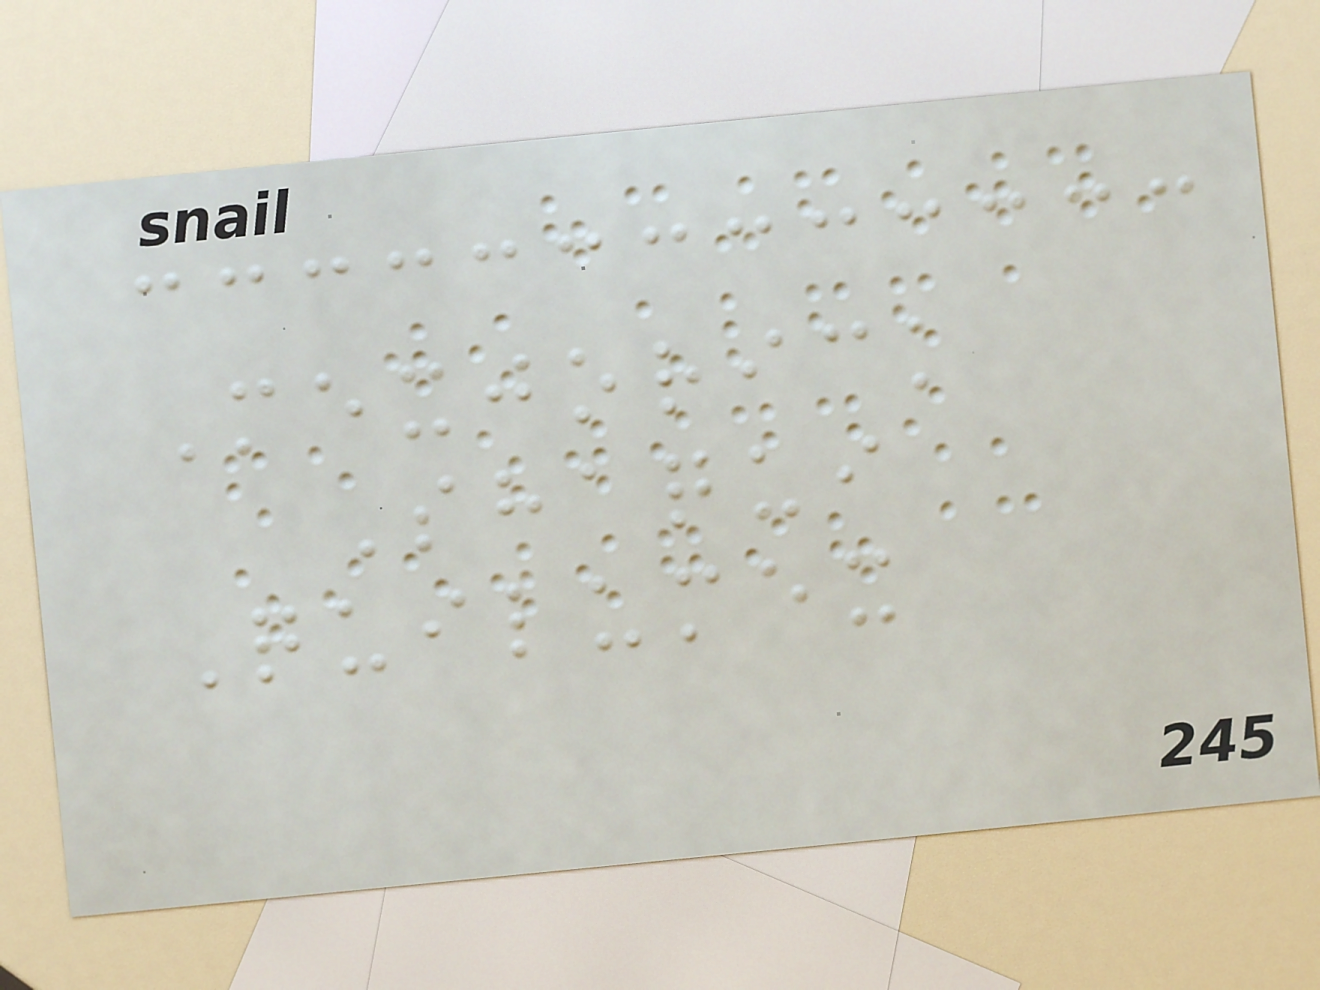Mexjorick
Shaqui
Quilumex
